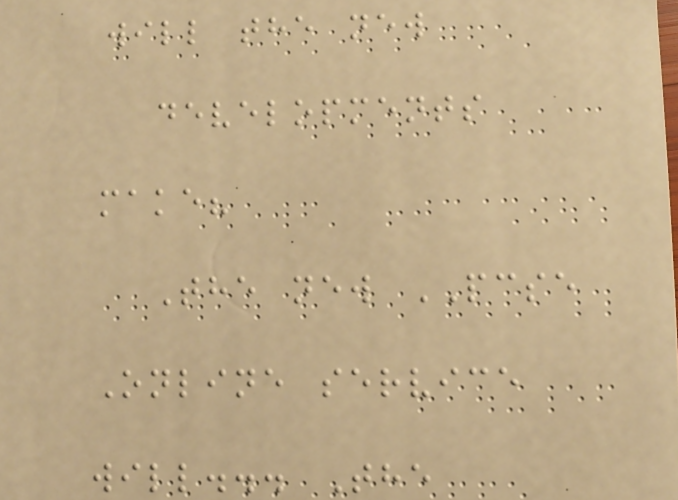will the new
developments
make?
The new PCSE
Online service
will... The
